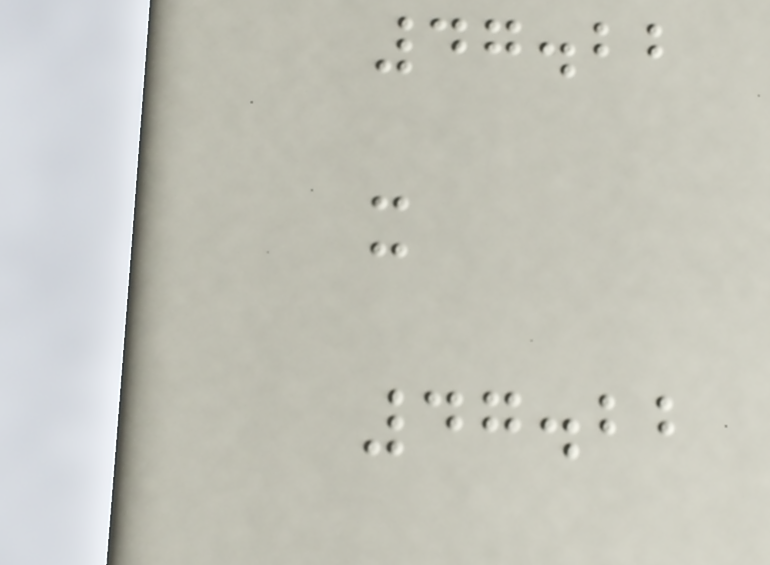47.22
x
47.22
